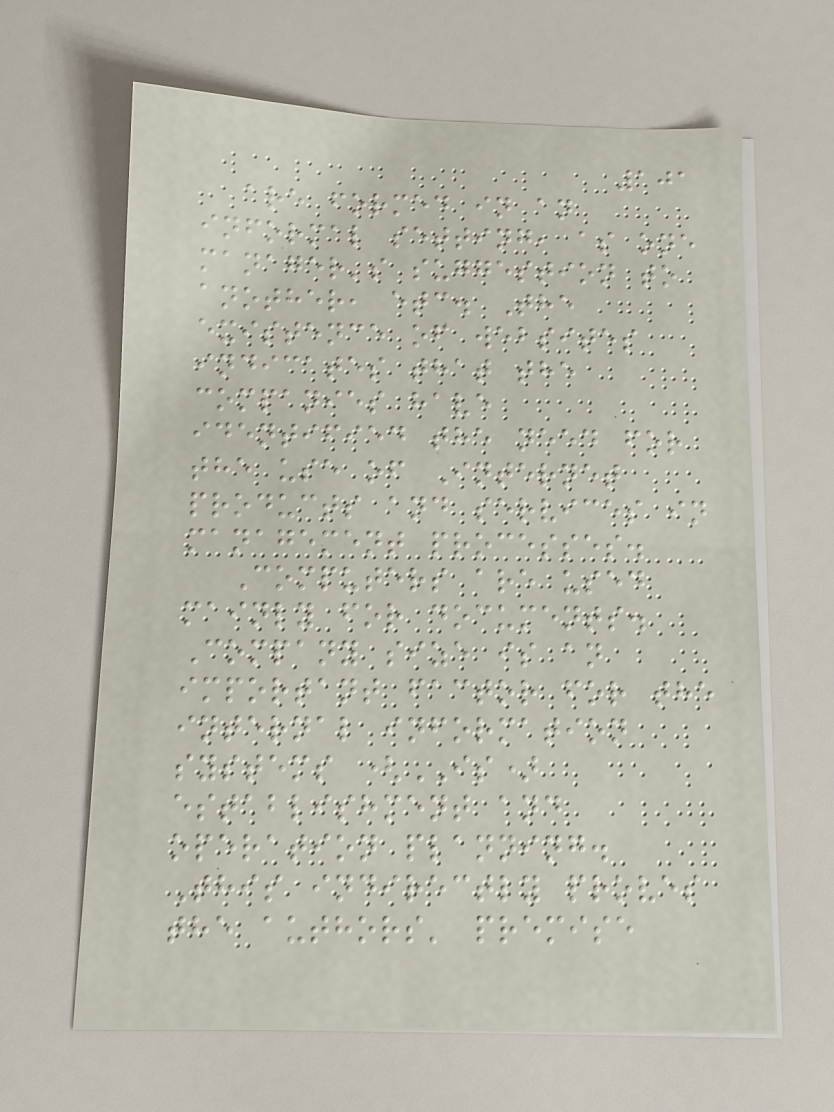101
are formed in an
informal setting, as one
manager's suggestion to
another, etc. The
existence of websites
indicates that the
companies have
identified the need for
the use of Internet
products and services in
management processes.
Computers are used
mainly for documents.
Company size is an
important factor for the
internal information
systems (IS)
establishment and
operation planning.
This indirectly proves
the authors' premise
